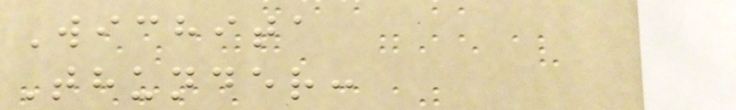Wichita
Thunder:
